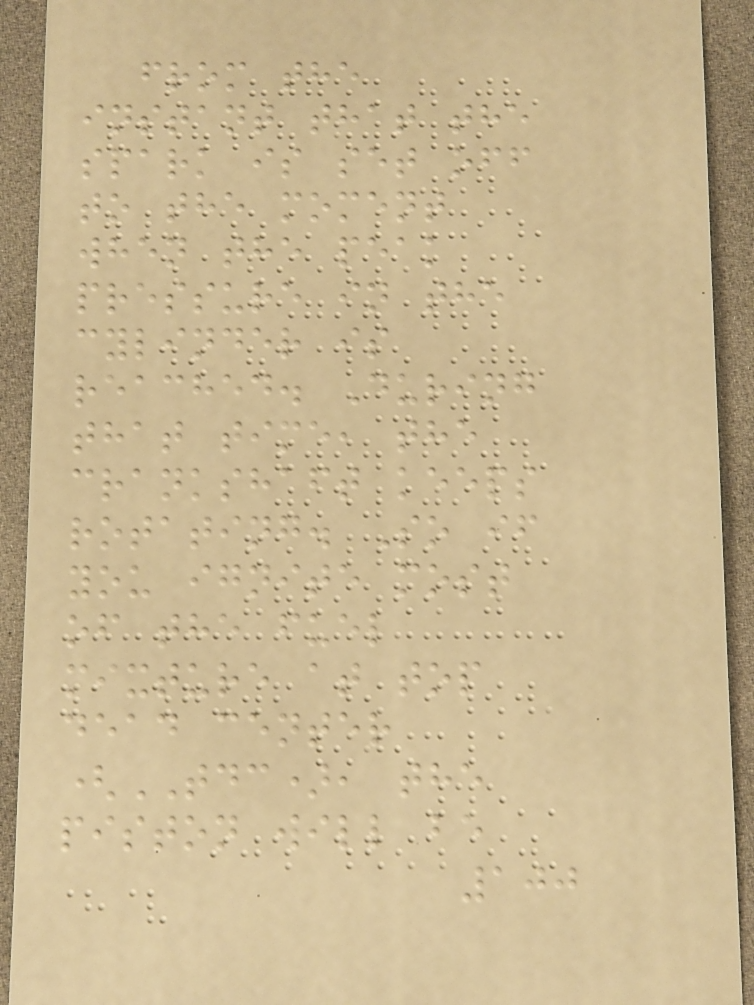from the
instant that the
spark is set off
to the moment
when the peak
pressure in the
cylinder is
reached. During
that time, the
crankshaft keeps
rotating. So if
you ignite most
of the fuel
mixture at top
dead center
(TDC), the
piston will be
100
